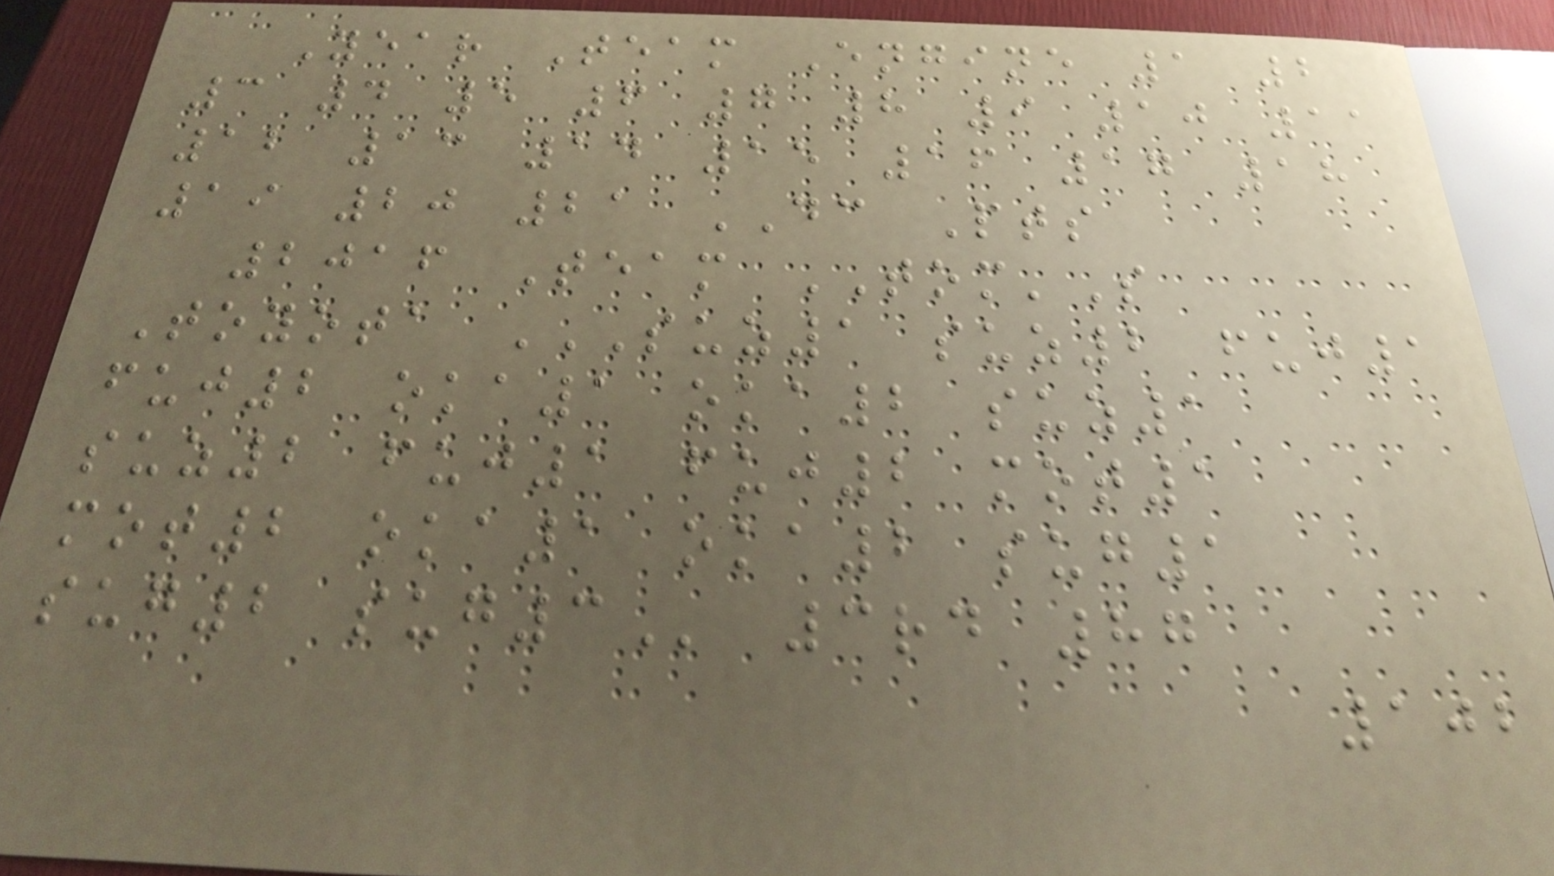Year Team Engine 1 2
3 4 5 6 7 8 9 10 11
12 13 14 15 16 17 18
19 20 21 DC Pts
2016 Team TOM'S
Toyota SUZ1 SUZ2 FUJ1
FUJ2 OKA1 OKA2 SUZ1
SUZ2 FUJ1 FUJ2 MOT1
MOT2 OKA1 OKA2 SUG1
SUG2 SUG3 3rd 87
102
